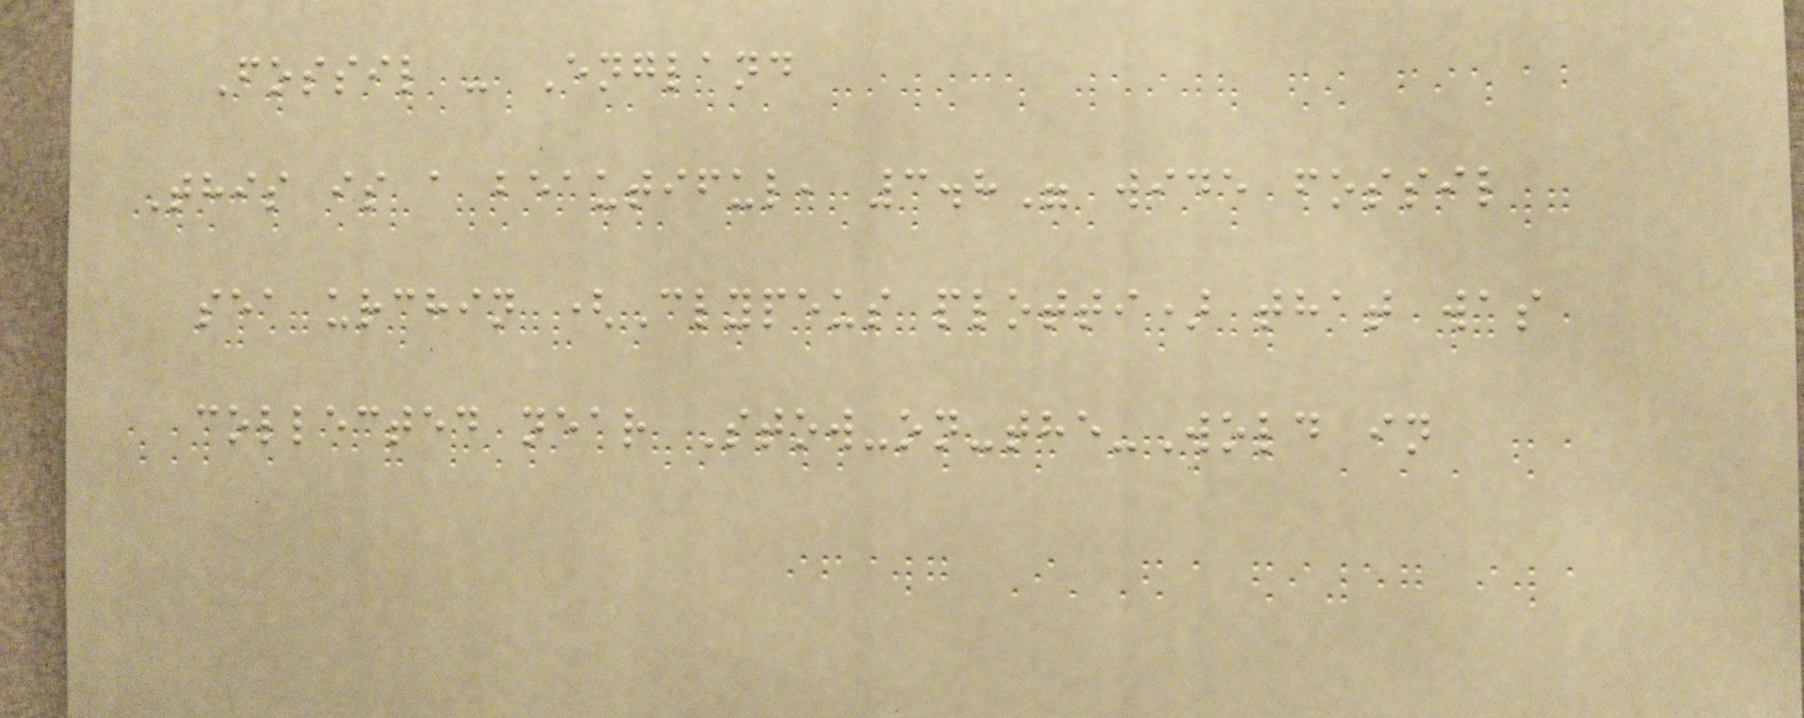Fossil - England
This is a beautiful, 3.8" wide fossil
sea urchin (Clypeus plotti) that was
collected near Stow-on-the-Wold in
